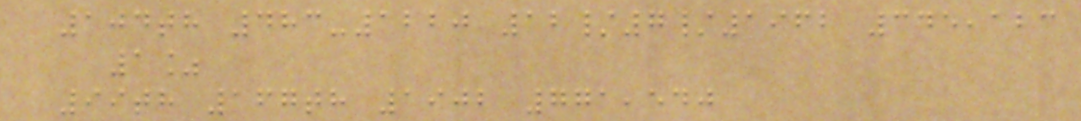104th 483-1220 12/7/1962 345,123
1%
99th 167th 1902 771,540
